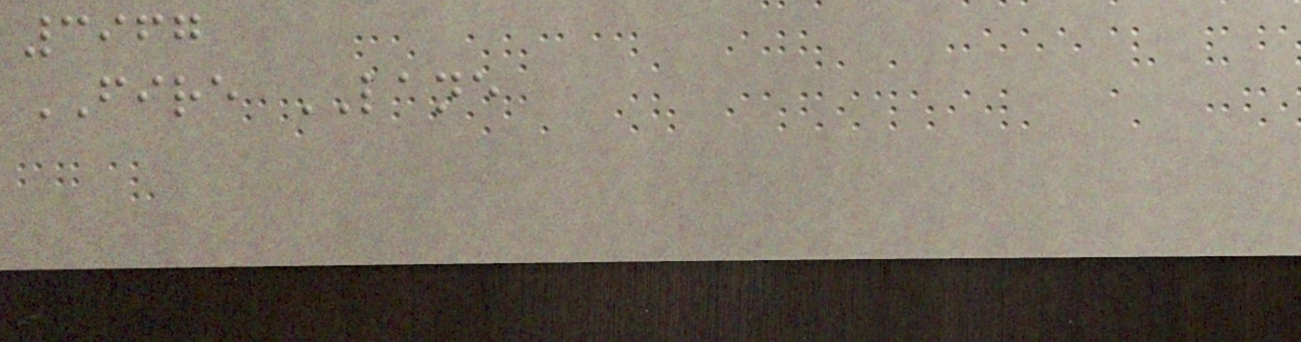3967
FIRE LANE
